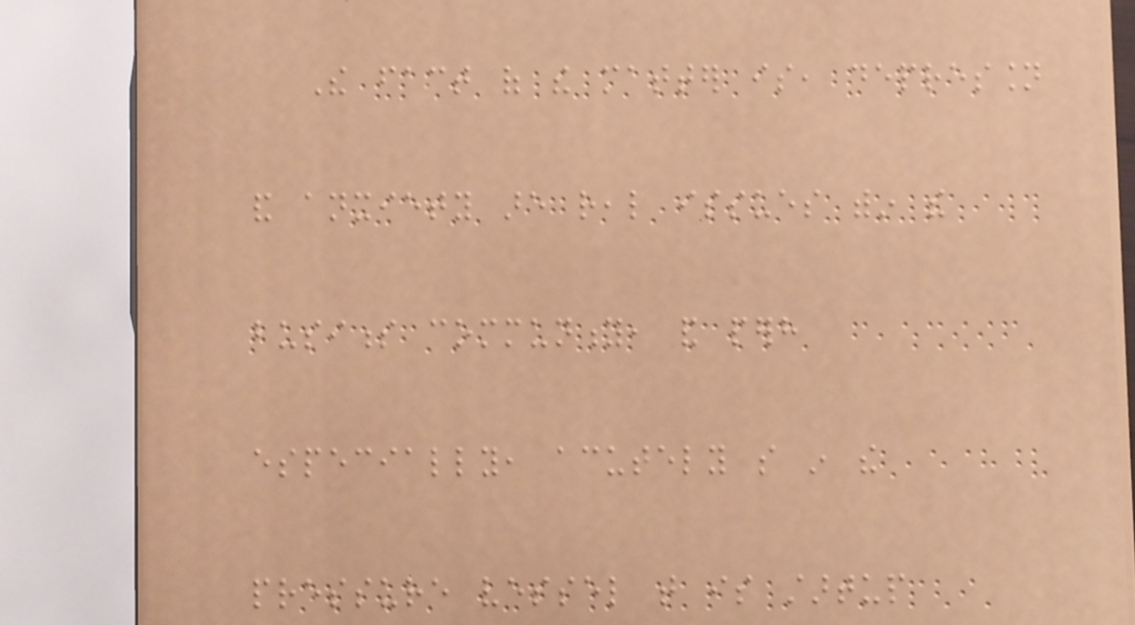The fact of the matter is, depression
and anxiety are real issues within the
business community, and perhaps
especially, acutely so in the
pressure vessel that is startup
